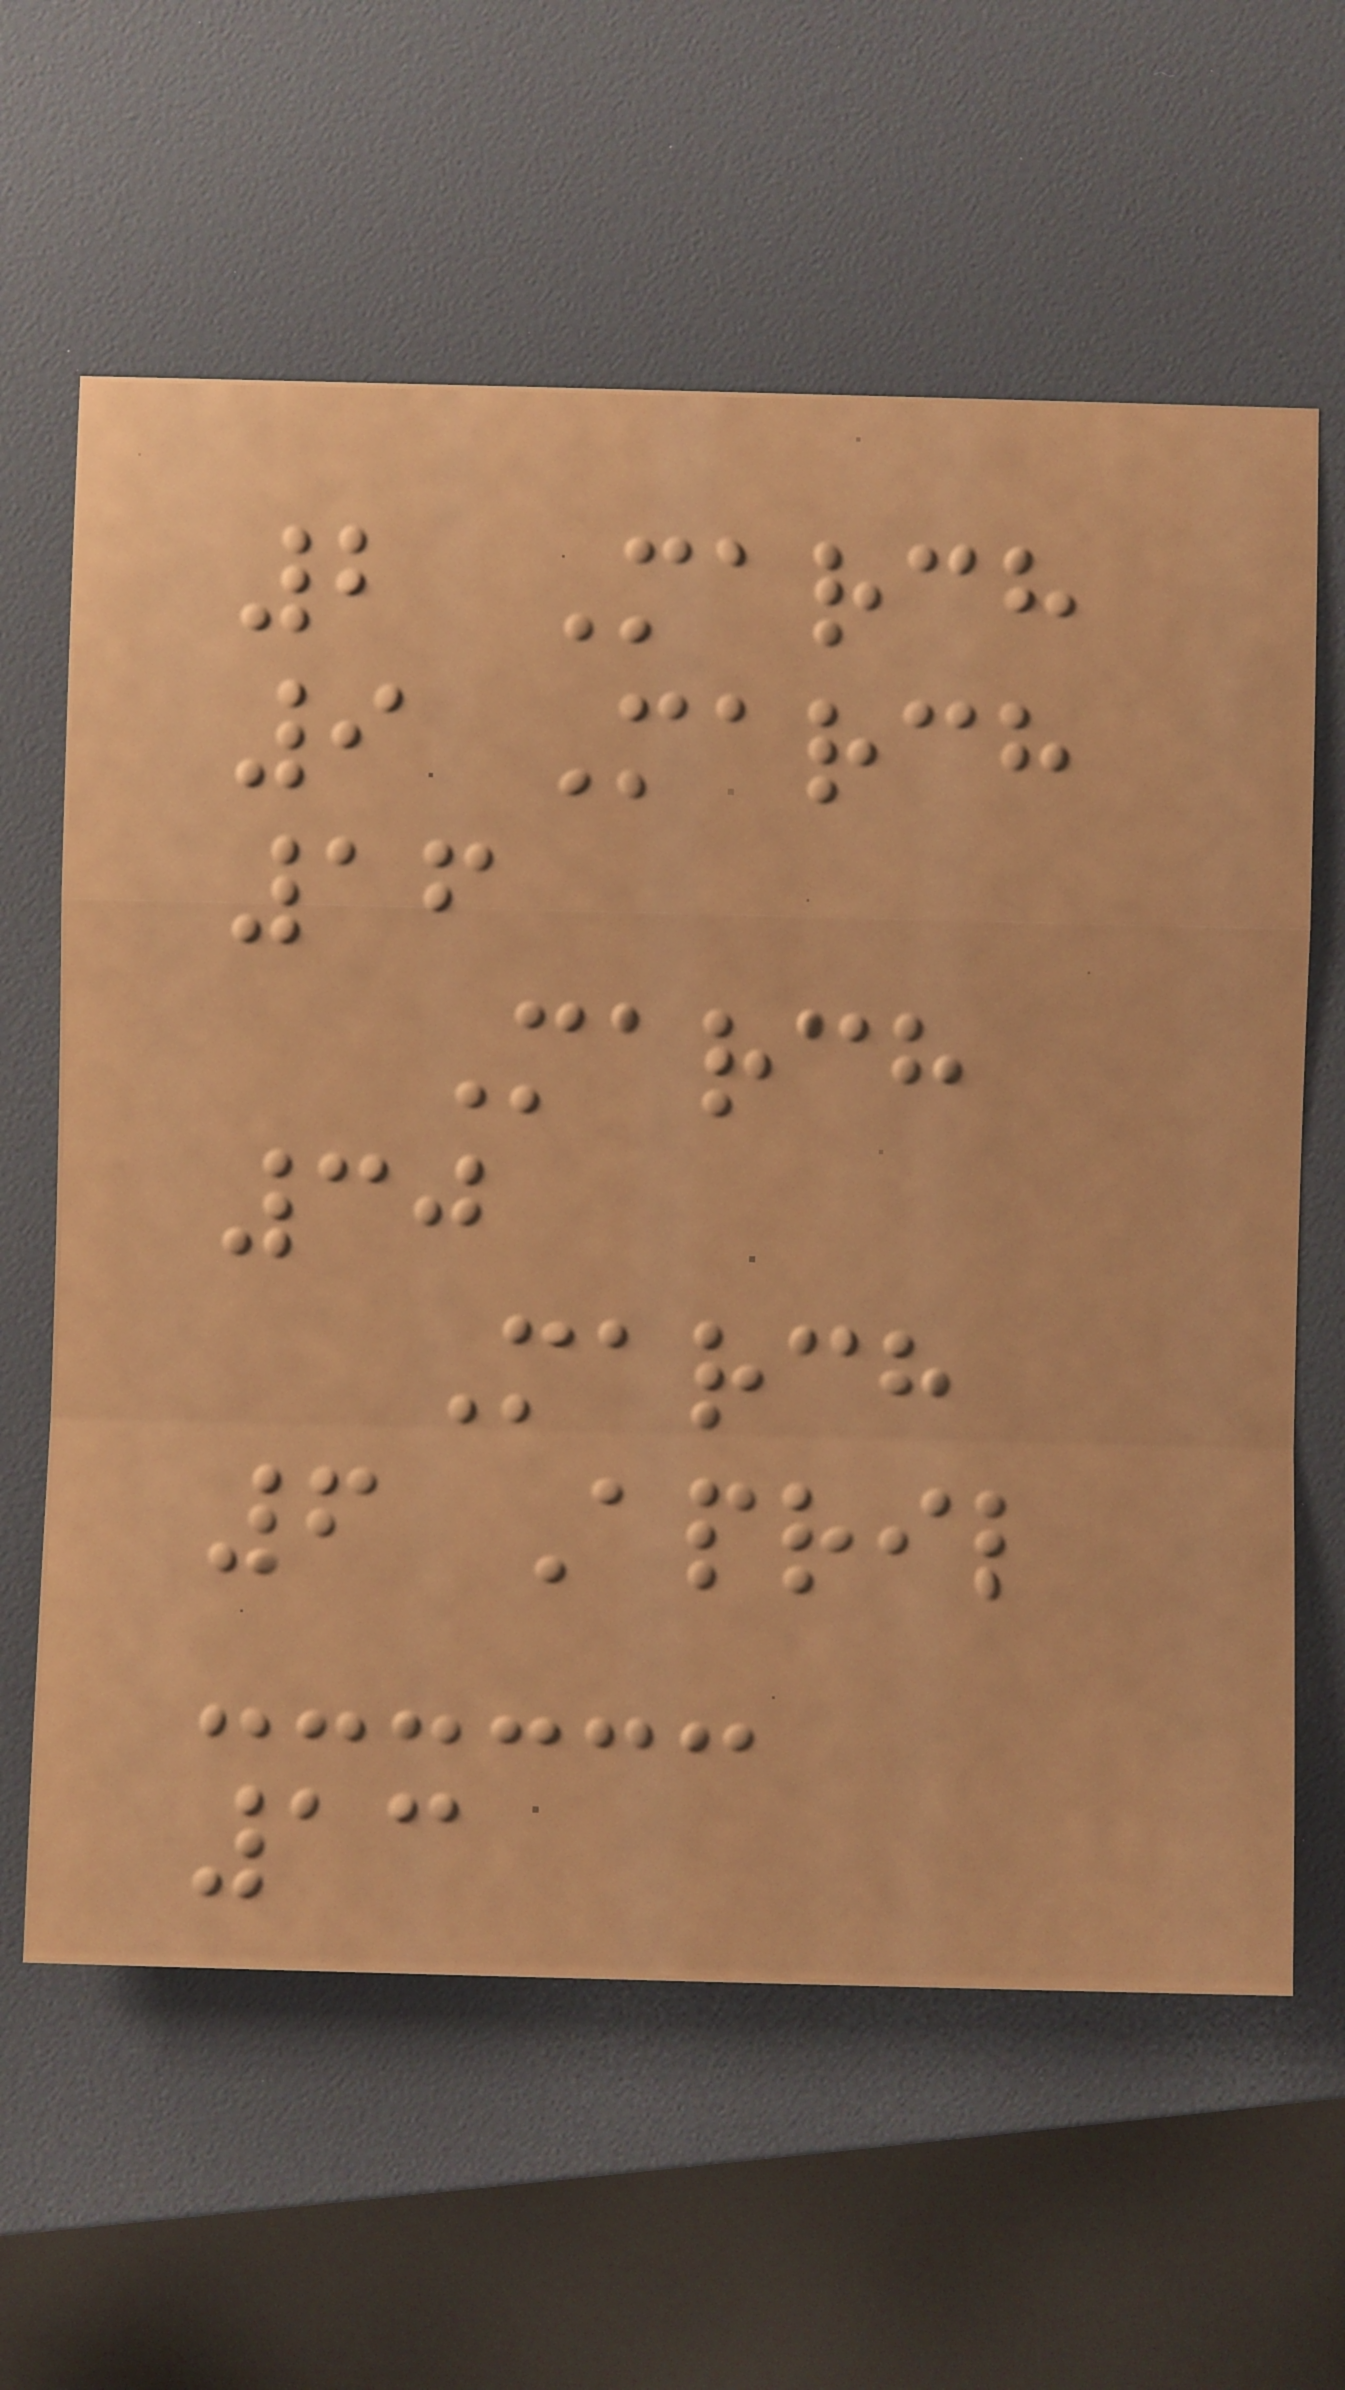2 March
9 March
16
March
30
March
6 April
13
